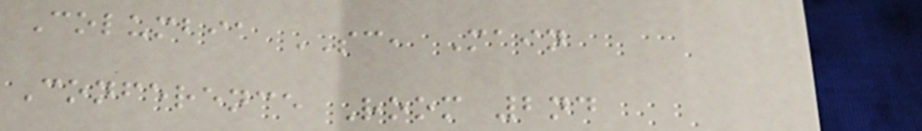Columbia SC, Main
Conference Room 2nd
